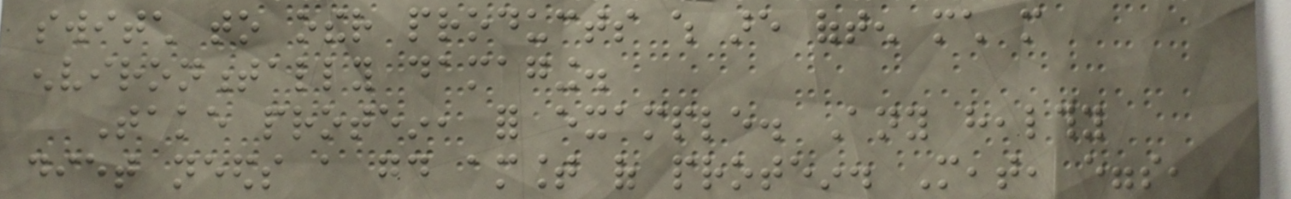switch to other products which are often much more
environmentally damaging.
Take protein, for example. Any healthy
diet needs a good amount of protein. Meat, eggs,
